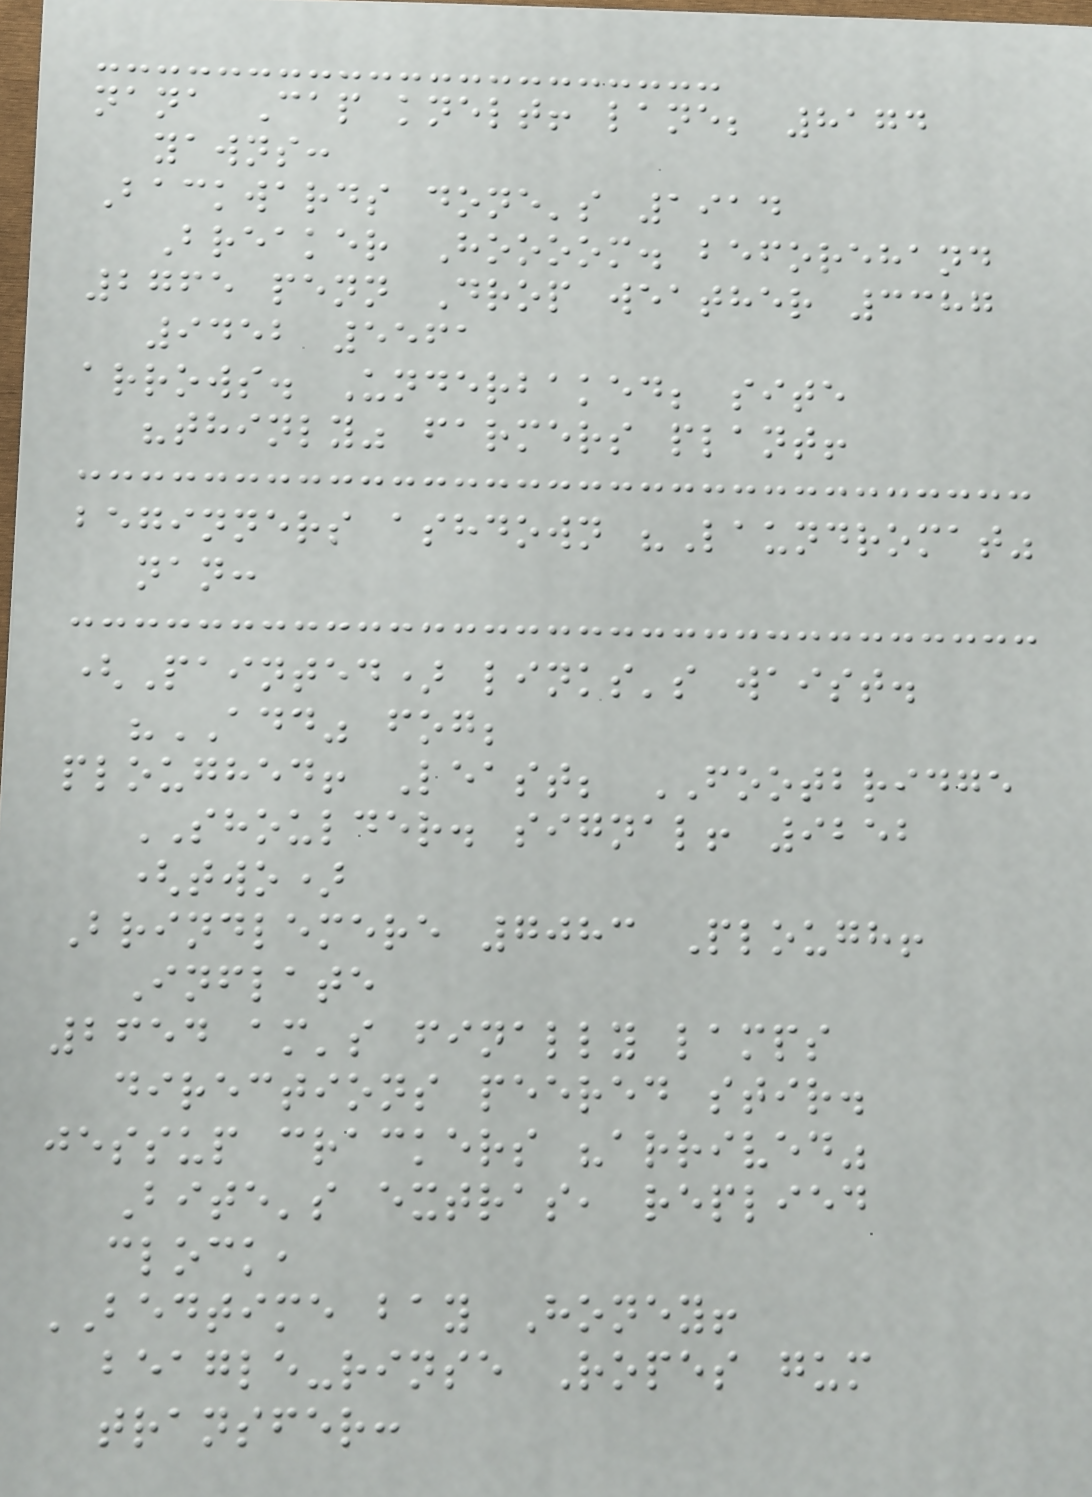nana Cap knelt! lane; 8174
yawns:
Backwards done's 1914
Breaker Hoooom. beforehand
2765 penn Drop weather 3387
9452 5561
arrows. Underbaked; site
"thinly" farmers plant!
beginners ashdown "Laundromat"
nan:
(Painted) links's waist.
"ADD" fog;
ploughed! Least; FOOTBRIDGE
SHOULDER. signal! 9252
(two)
Brindlemere 7083 Plough!
Inflate
2654 am's finally lamps
directions peered stir.
jessup crackers "arrived"
Bite's extras, replied
clock,
BEDTIME bay Honey!
beagle-rinse Ropes gum
transfer:
